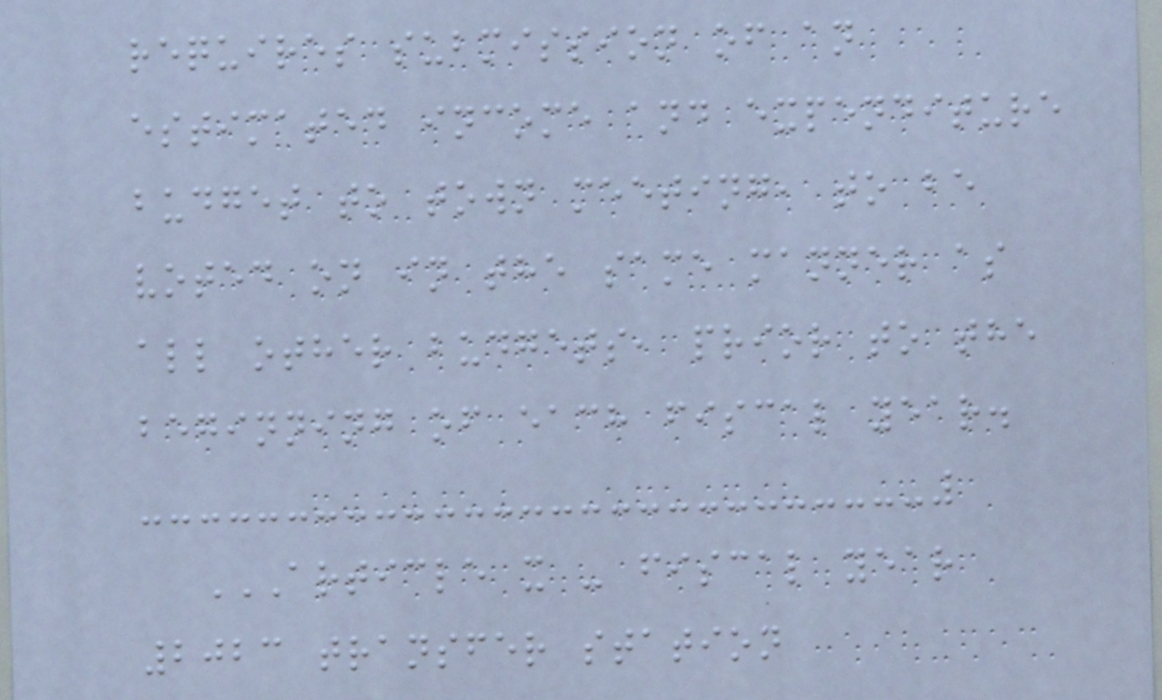requires submission of an
estimated income and expenditure
budget to town meeting, to be
voted on in the same manner as
all other budgets, prior to the
beginning of each fiscal year.
ARTICLE X - FISCAL YEAR
2023 TRANSFER STATION
